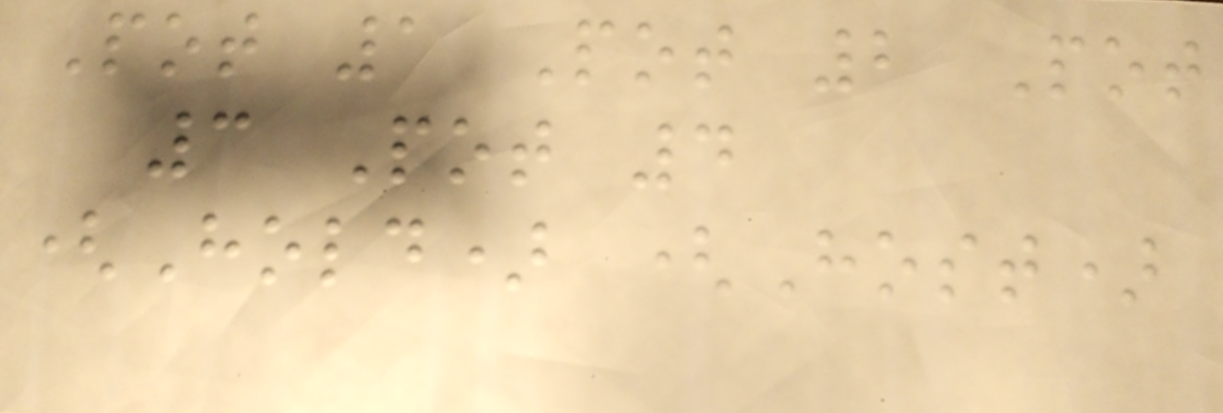Pot 1 Pot 2 Pot
3 Pot 4
(Hold) (Host)
